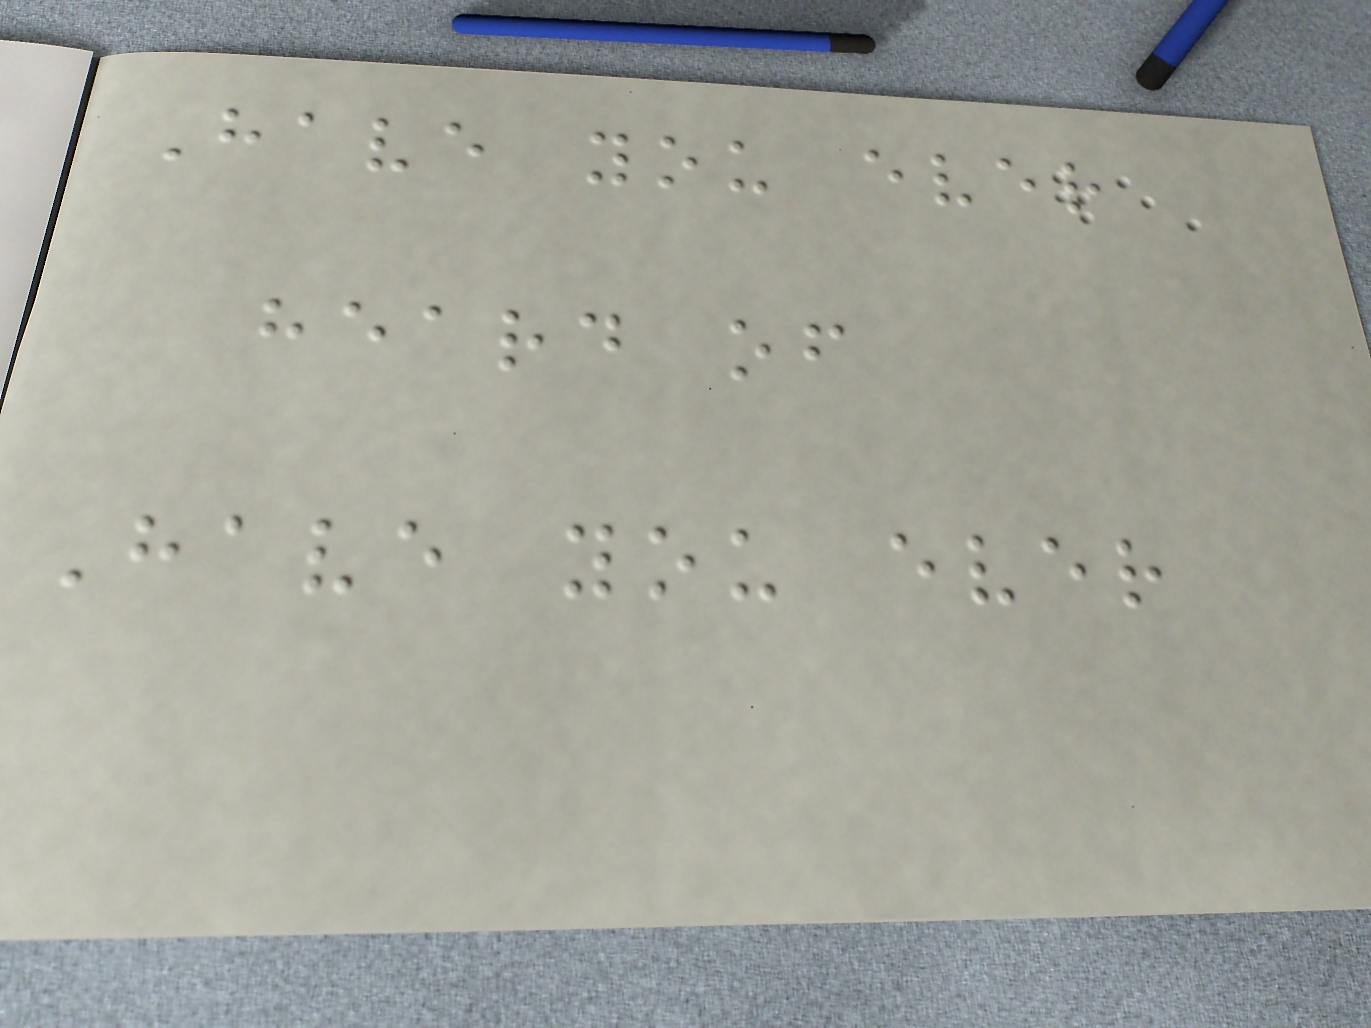Have you ever
heard of
Have you ever
